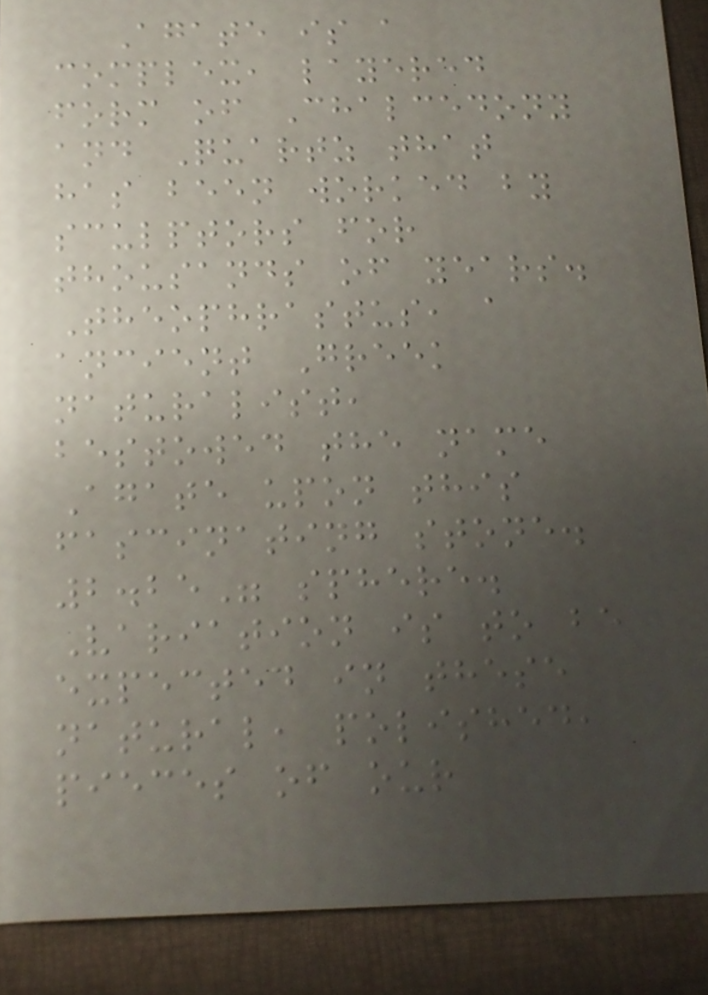Agate is a
complex, layered
form of Chalcedony
and Quartz that
has been worked by
sculptors for
thousands of years.
Theophrastus, a
ancient Greek
naturalist,
bestowed the name
Agate upon this
fascinating stone.
2.25" sphere.
Variation is to be
expected in these
natural, polished,
pieces of our
